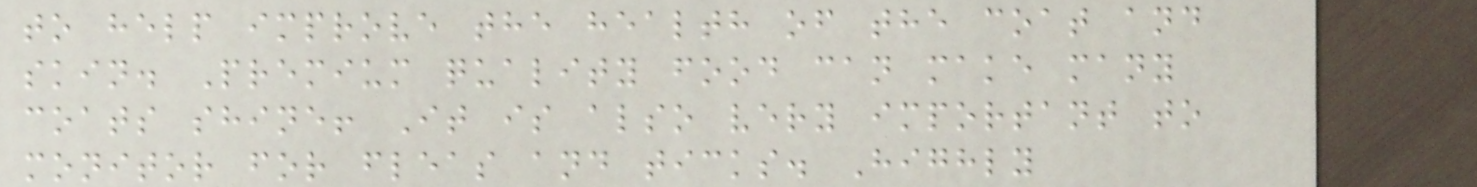to help improve the health of the coat and
skin. Premium quality food can make many
coats shine! It is also very important to
monitor for fleas and ticks. Highly
